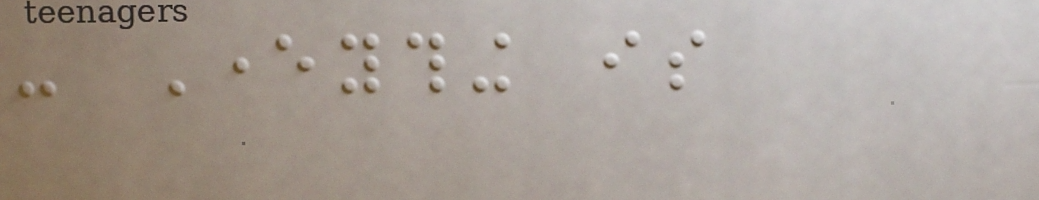- Everything is
